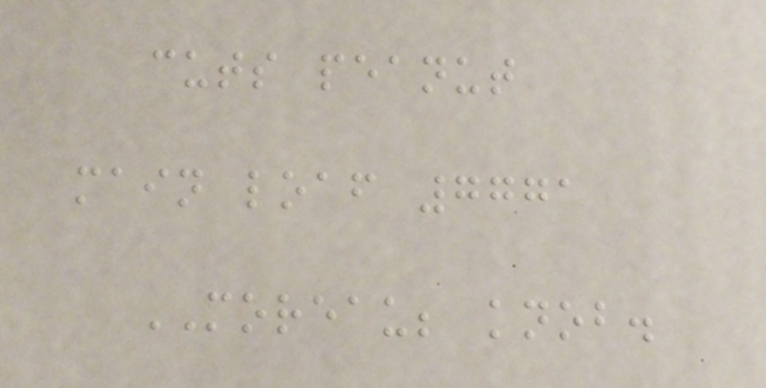cuts peanut
main loaf 7771
MOREAU; knob.
